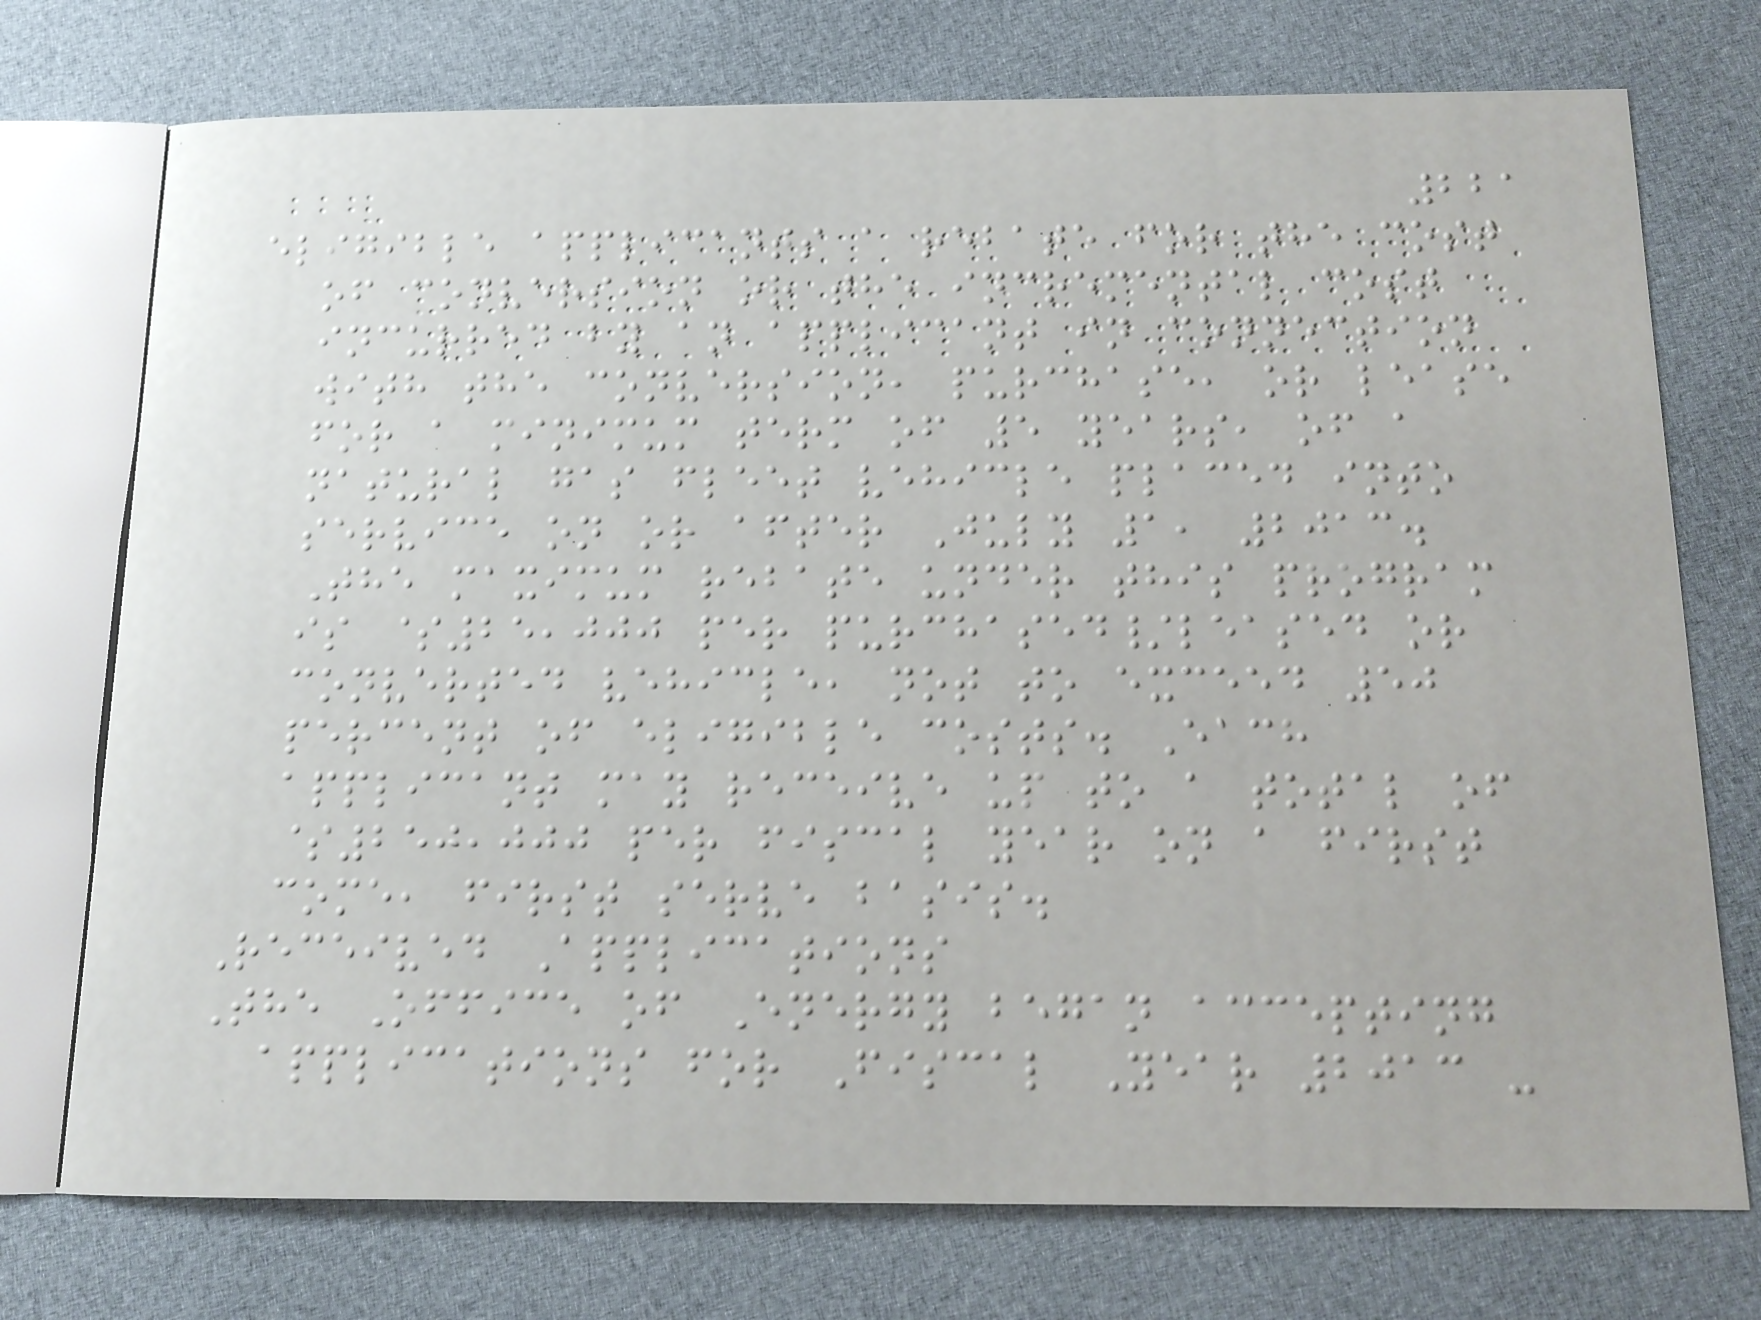221
eligible applicants a rebate for the cost
of conversion or the incremental cost
incurred by an applicant in connection
with the conversion, purchase, or lease
for a minimum term of 5 years, of a
natural gas fleet vehicle placed into
service on or after July 1, 2013.
The maximum rebate under this program
is $25,000 per purchased/leased or
converted vehicle, not to exceed 50
percent of eligible costs. Each
applicant may receive up to a total of
$250,000 per fiscal year on a first
come, first serve basis.
Received Applications
The Office of Energy began accepting
applications for Fiscal Year 2013 -
